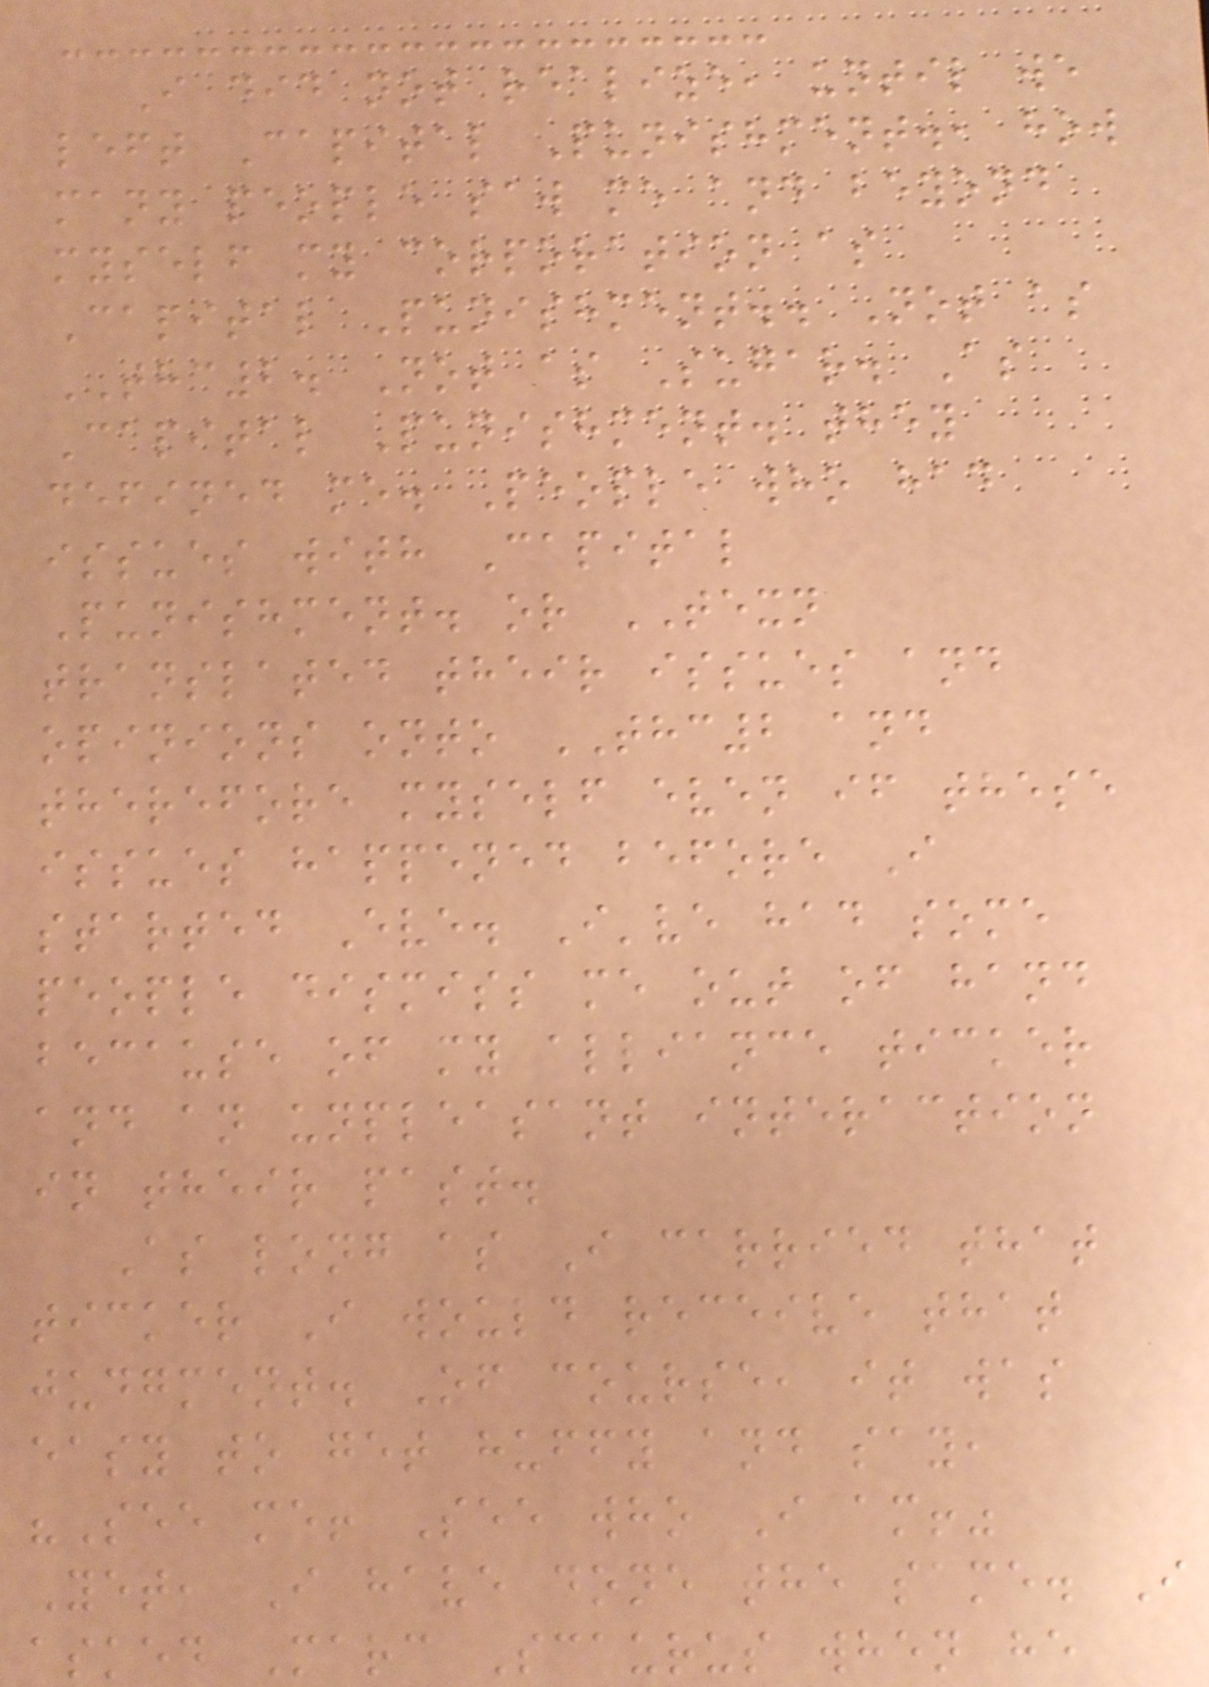I did not realize, until we
left Capital Punishment., how
many people saw me and beyond
myself my corporation as
Capital Punishment.. Not as
THC2. Not as Sugar. As
Capital Punishment. they
defined me. People who had
issues with Capital
Punishment. or TEXN
translated their issues and
opinions onto THC2 and
therefore myself even if these
issues happened before I
started Eve. I've had some
people dismiss me out of hand
because of my alliance ticker
and an unpleasant interaction
in their past.
As long as I carried that
ticker I would receive that
judgment. Of course, it was
easy to get huffy and say,
"See me! See who I am!"
Yet, I have done the same. I
asked Marc Scaurus when he
